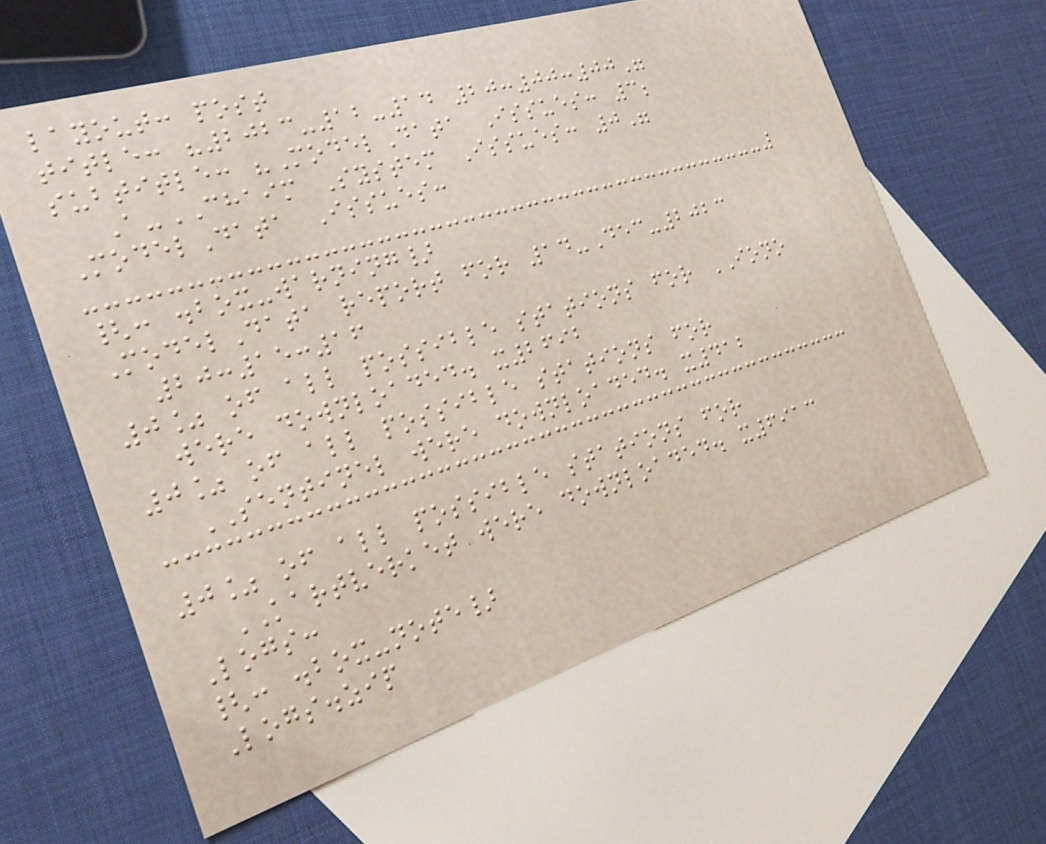layout: post
title: "2023-12-14 20:00:00"
subtitle: "ModelData Issues: 3;
A-CHAIM System Issues: 0"
ModelData Issues:
{: .box-warning}
ModelData report for 14-Dec-2023
20:15:16
0% of all possible stations for IONO
were downloaded. x2692
0% of all possible stations for
SENTINEL were downloaded. x412
0% of all possible stations for
KARTVERKET were downloaded. x6913
Logs:
{: .box-note}
Logs.zip
